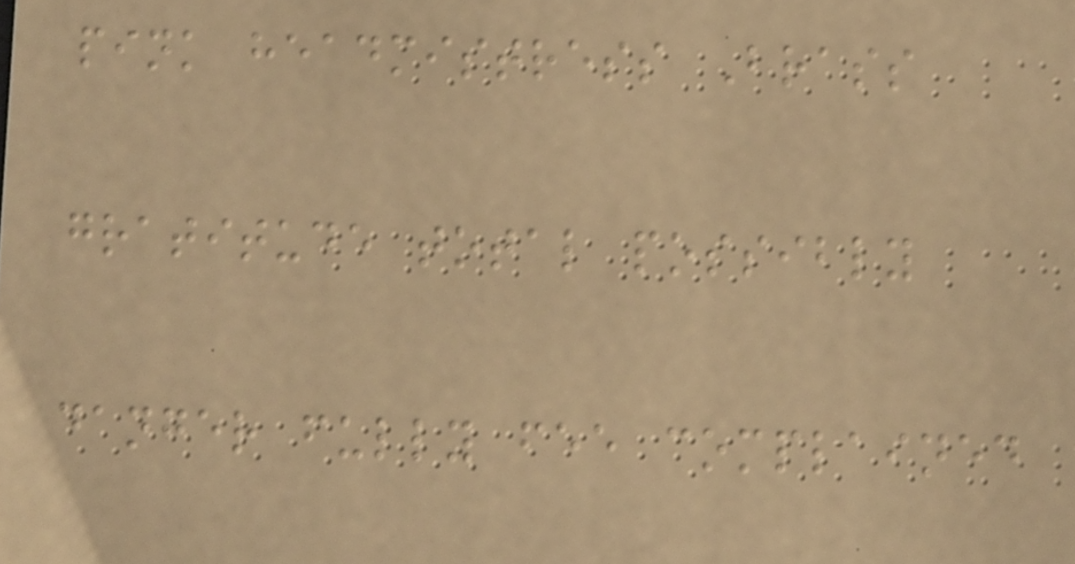pink headmistress Brass
gratitude total possibly
danger fully fee complained
